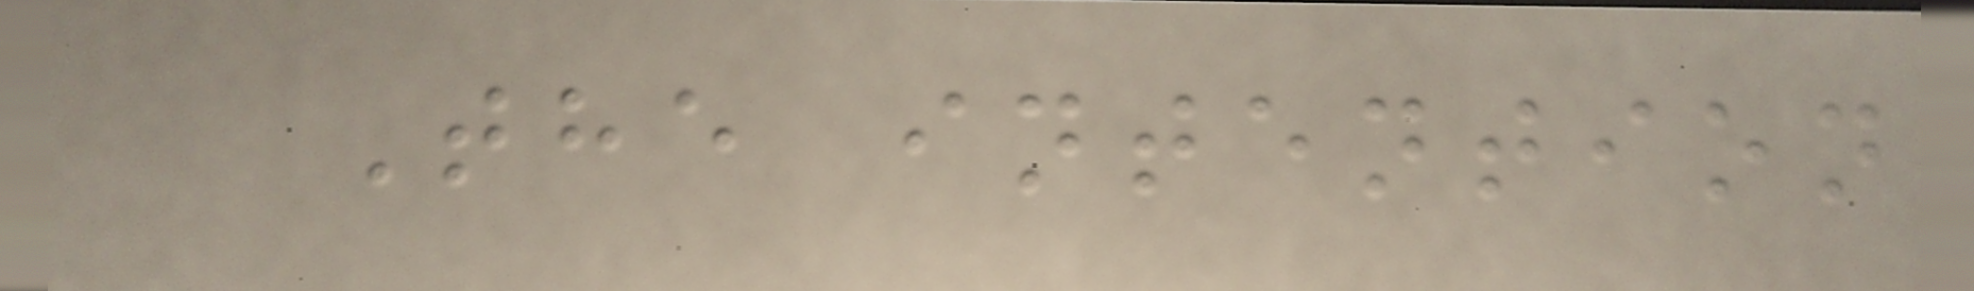The intention
